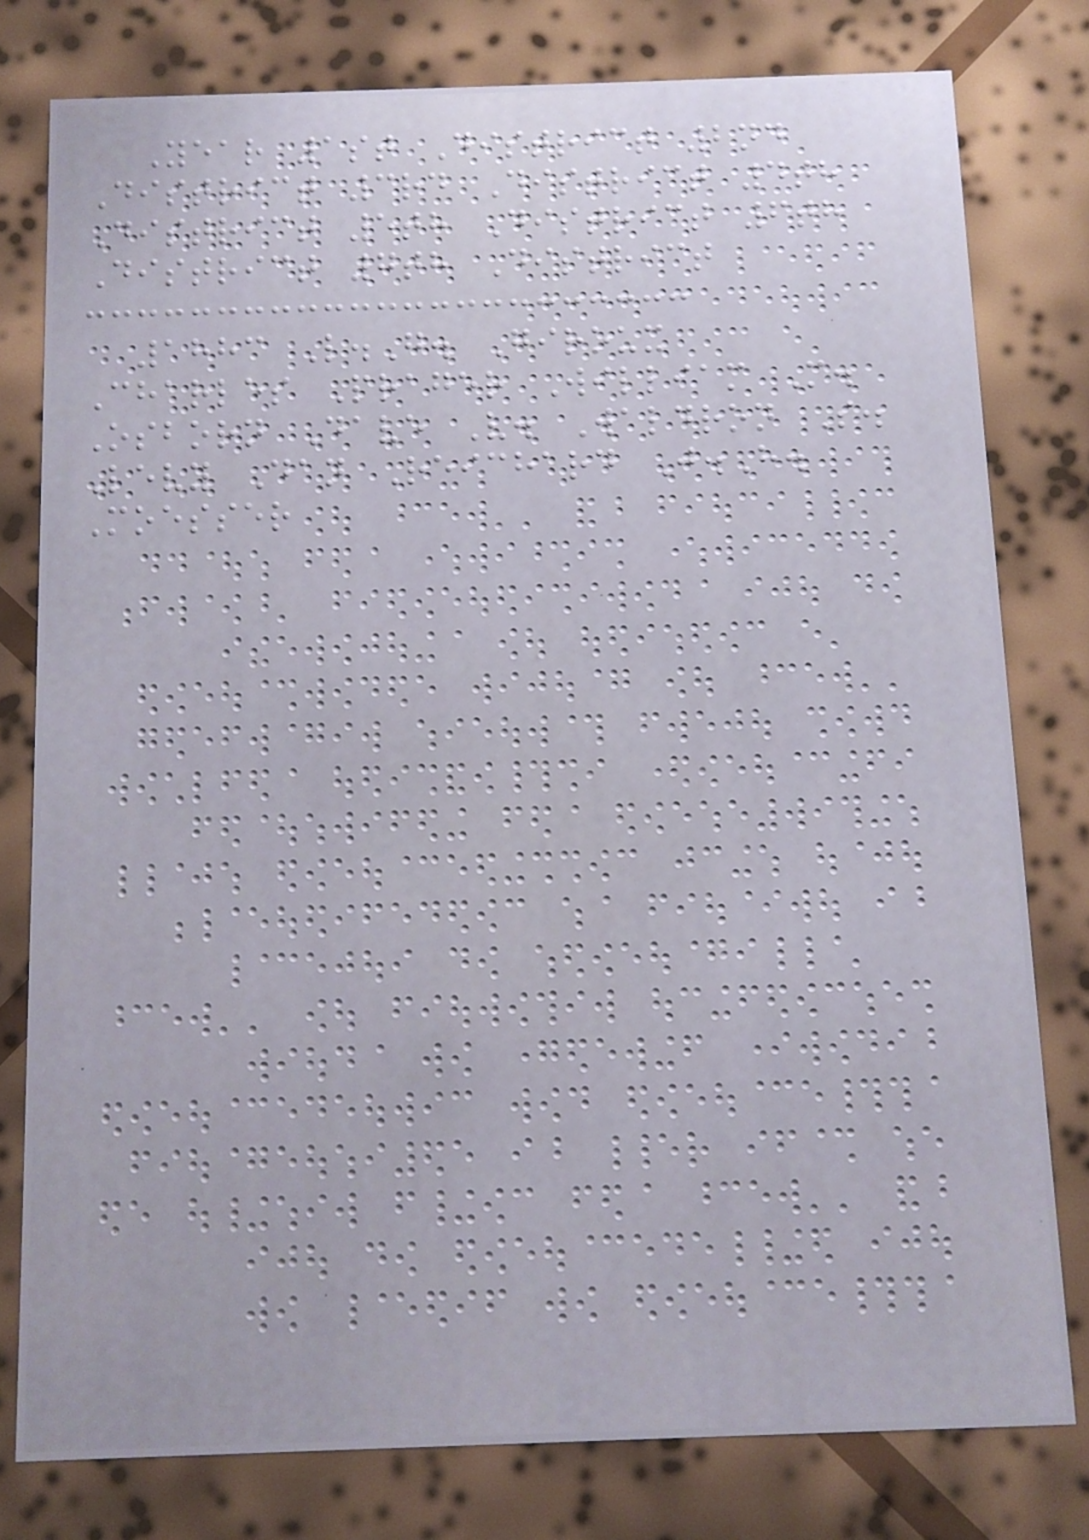Year 1st District 2nd
District 3rd District 4th
District 5th District 6th
District 7th District
1883 L.G. Giroux
Charles Prager William M.
Osborn Dave V. Waldron S.
Levy Dan Reichard J.H.
Moesser
